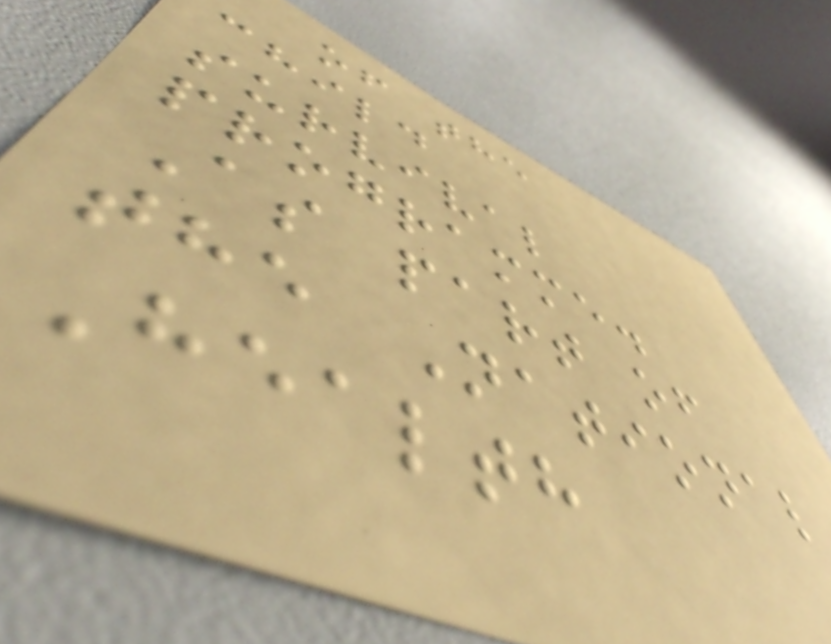of the
child
survival
programme.
As part of
the National
Health
